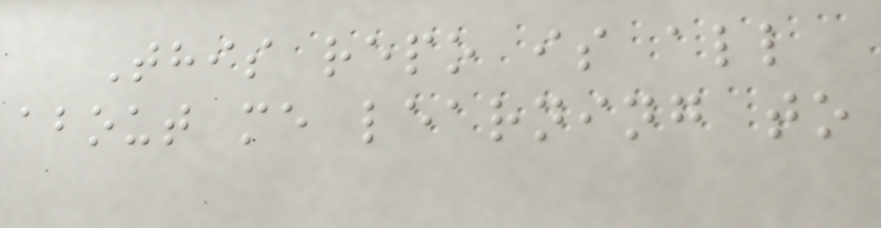This repo is all
about me learning to
